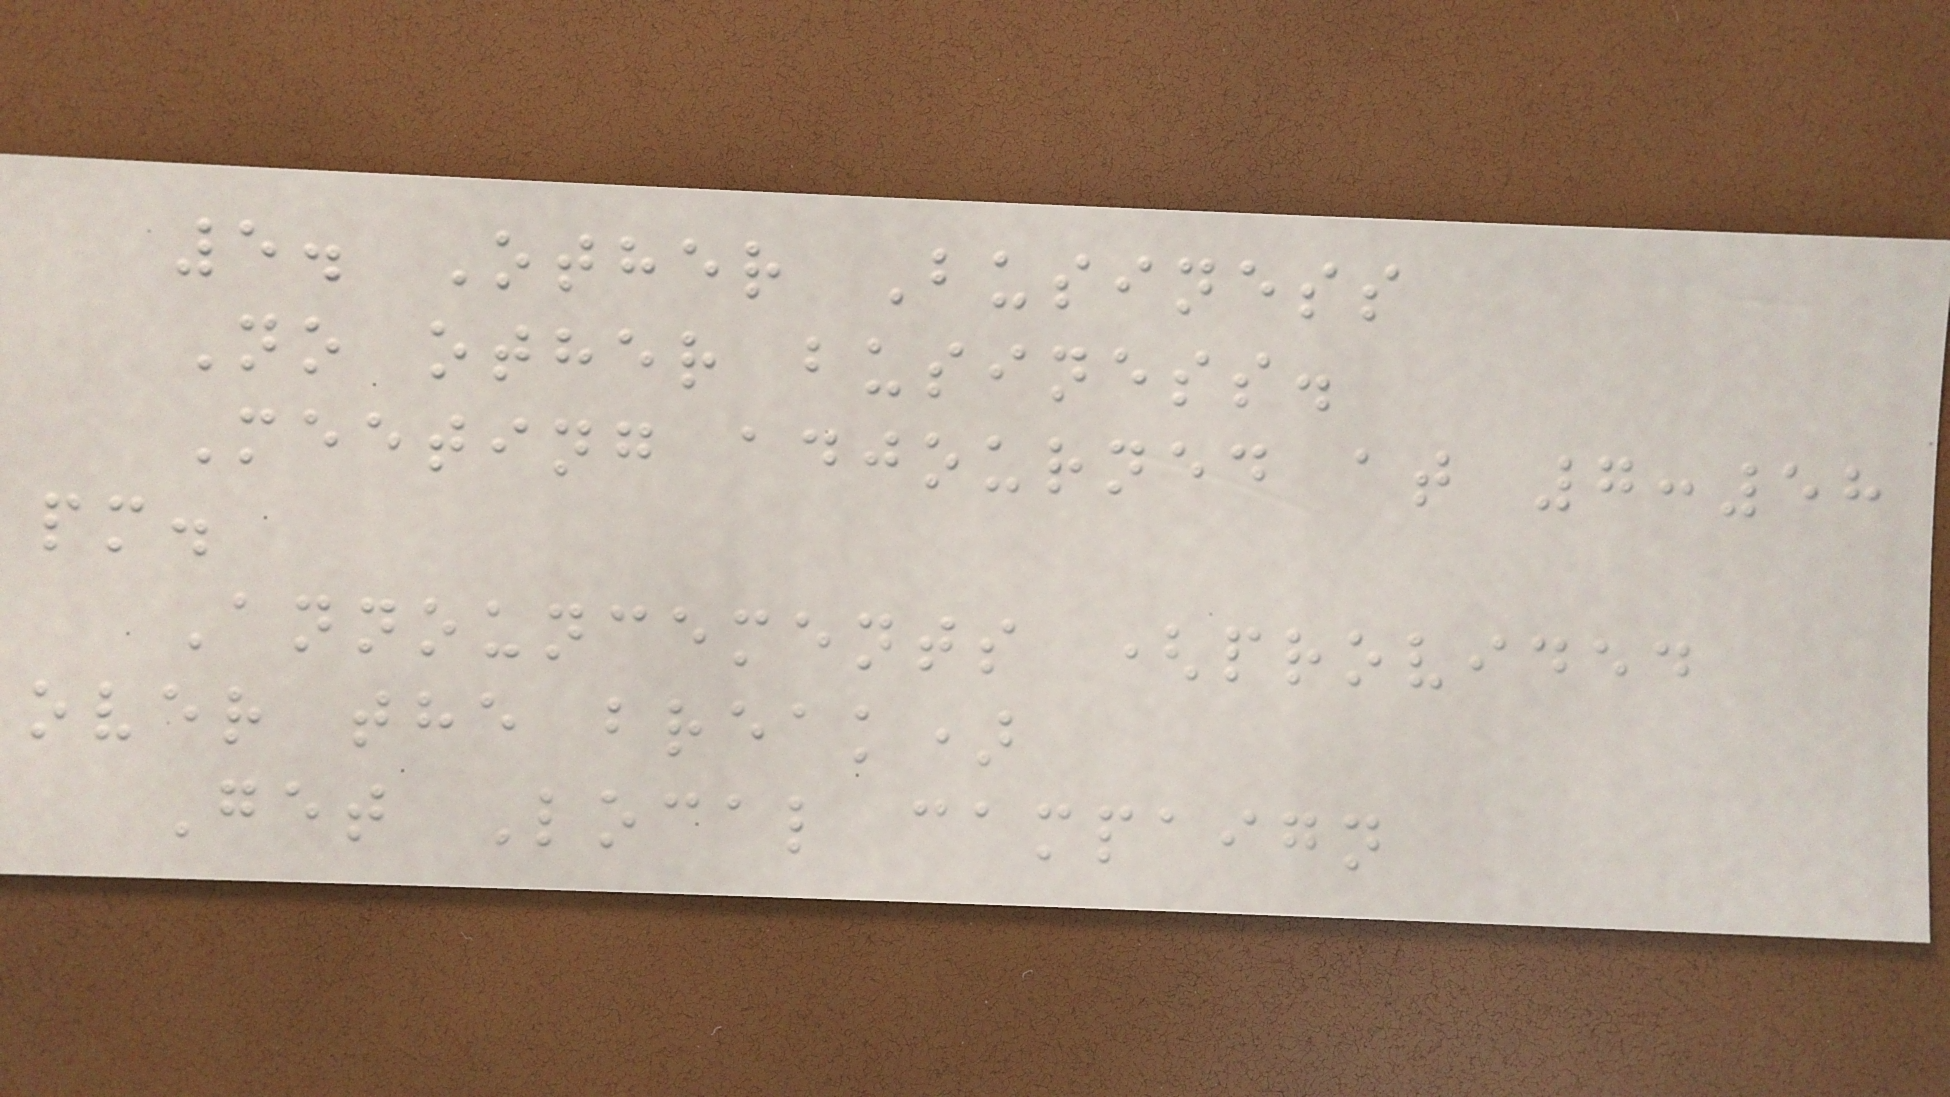5. Other Business
No other business.
Meeting adjourned at 7:58
pm.
Announcements (provided
over the break)
Get Local campaign
